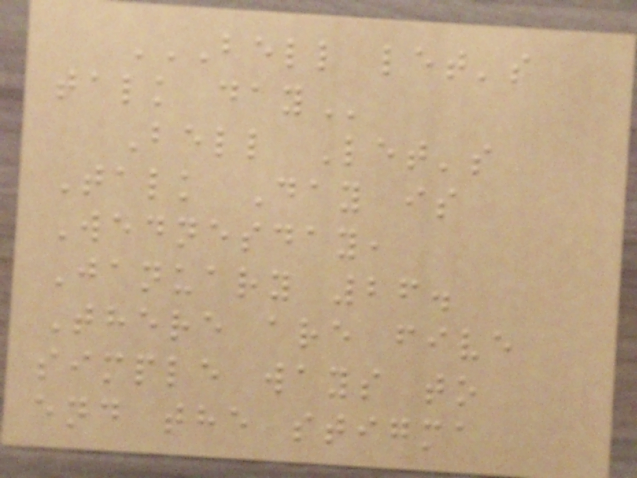BELL LET'S
TALK DAY
Bell Let's
Talk Day is
Wednesday,
January 26.
There are five
simple ways to
end the stigma
